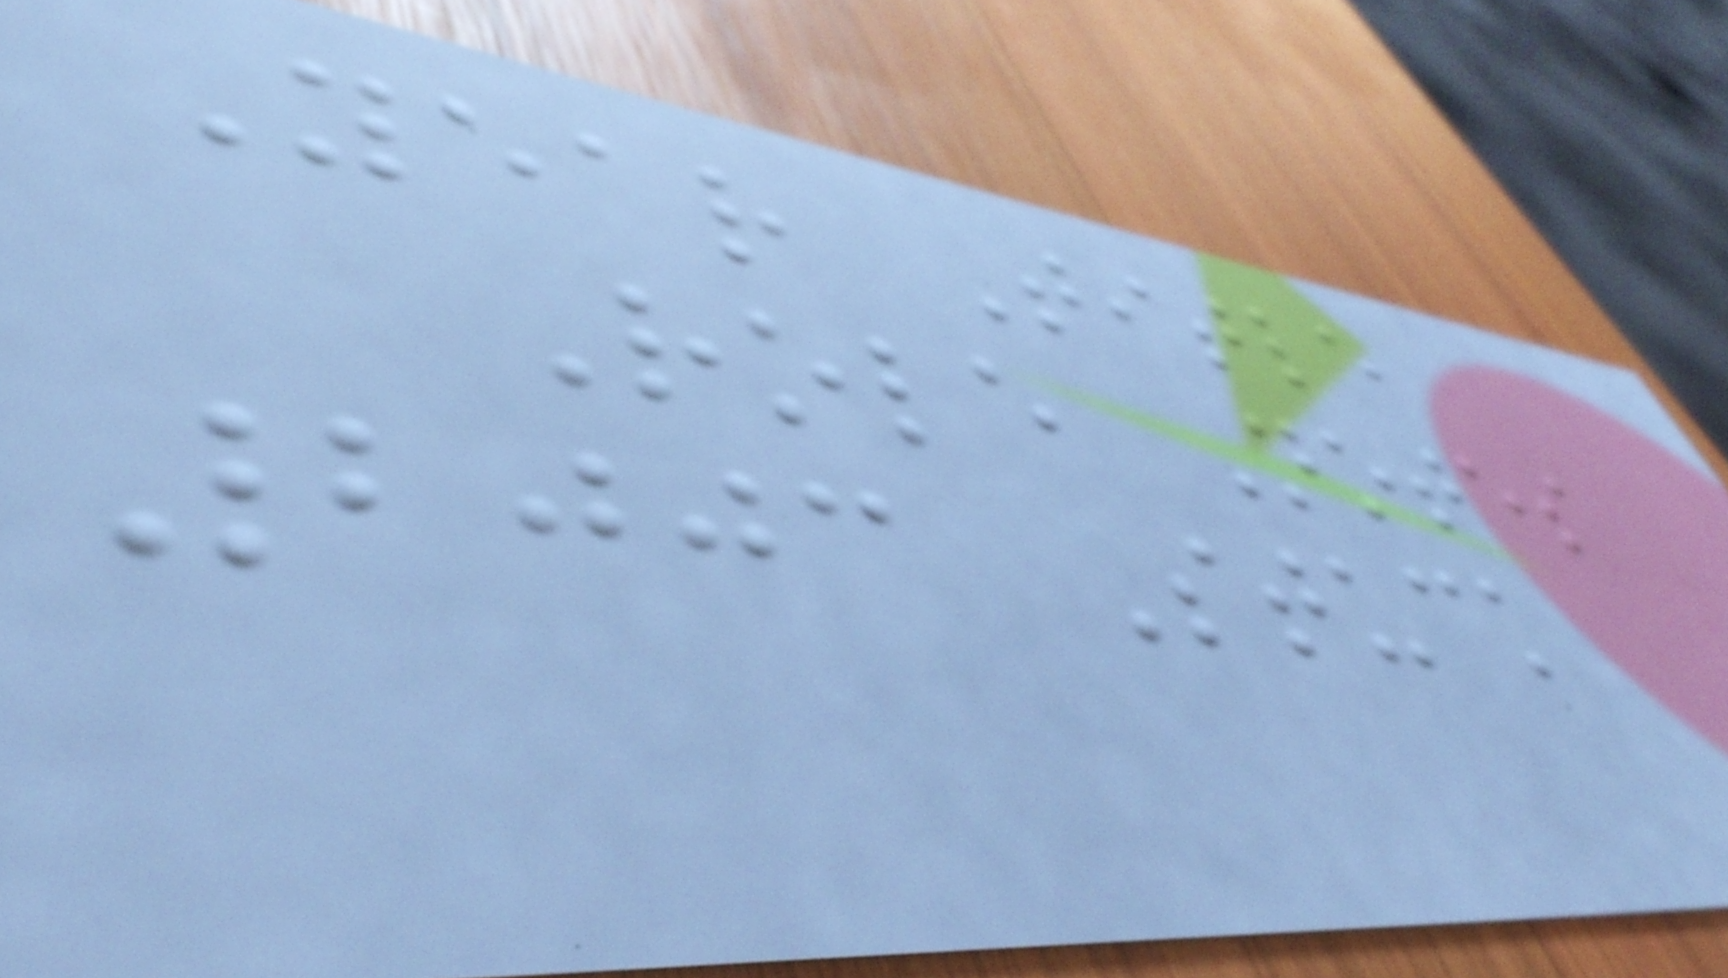Year Title
Role Notes
2003 Stuck
